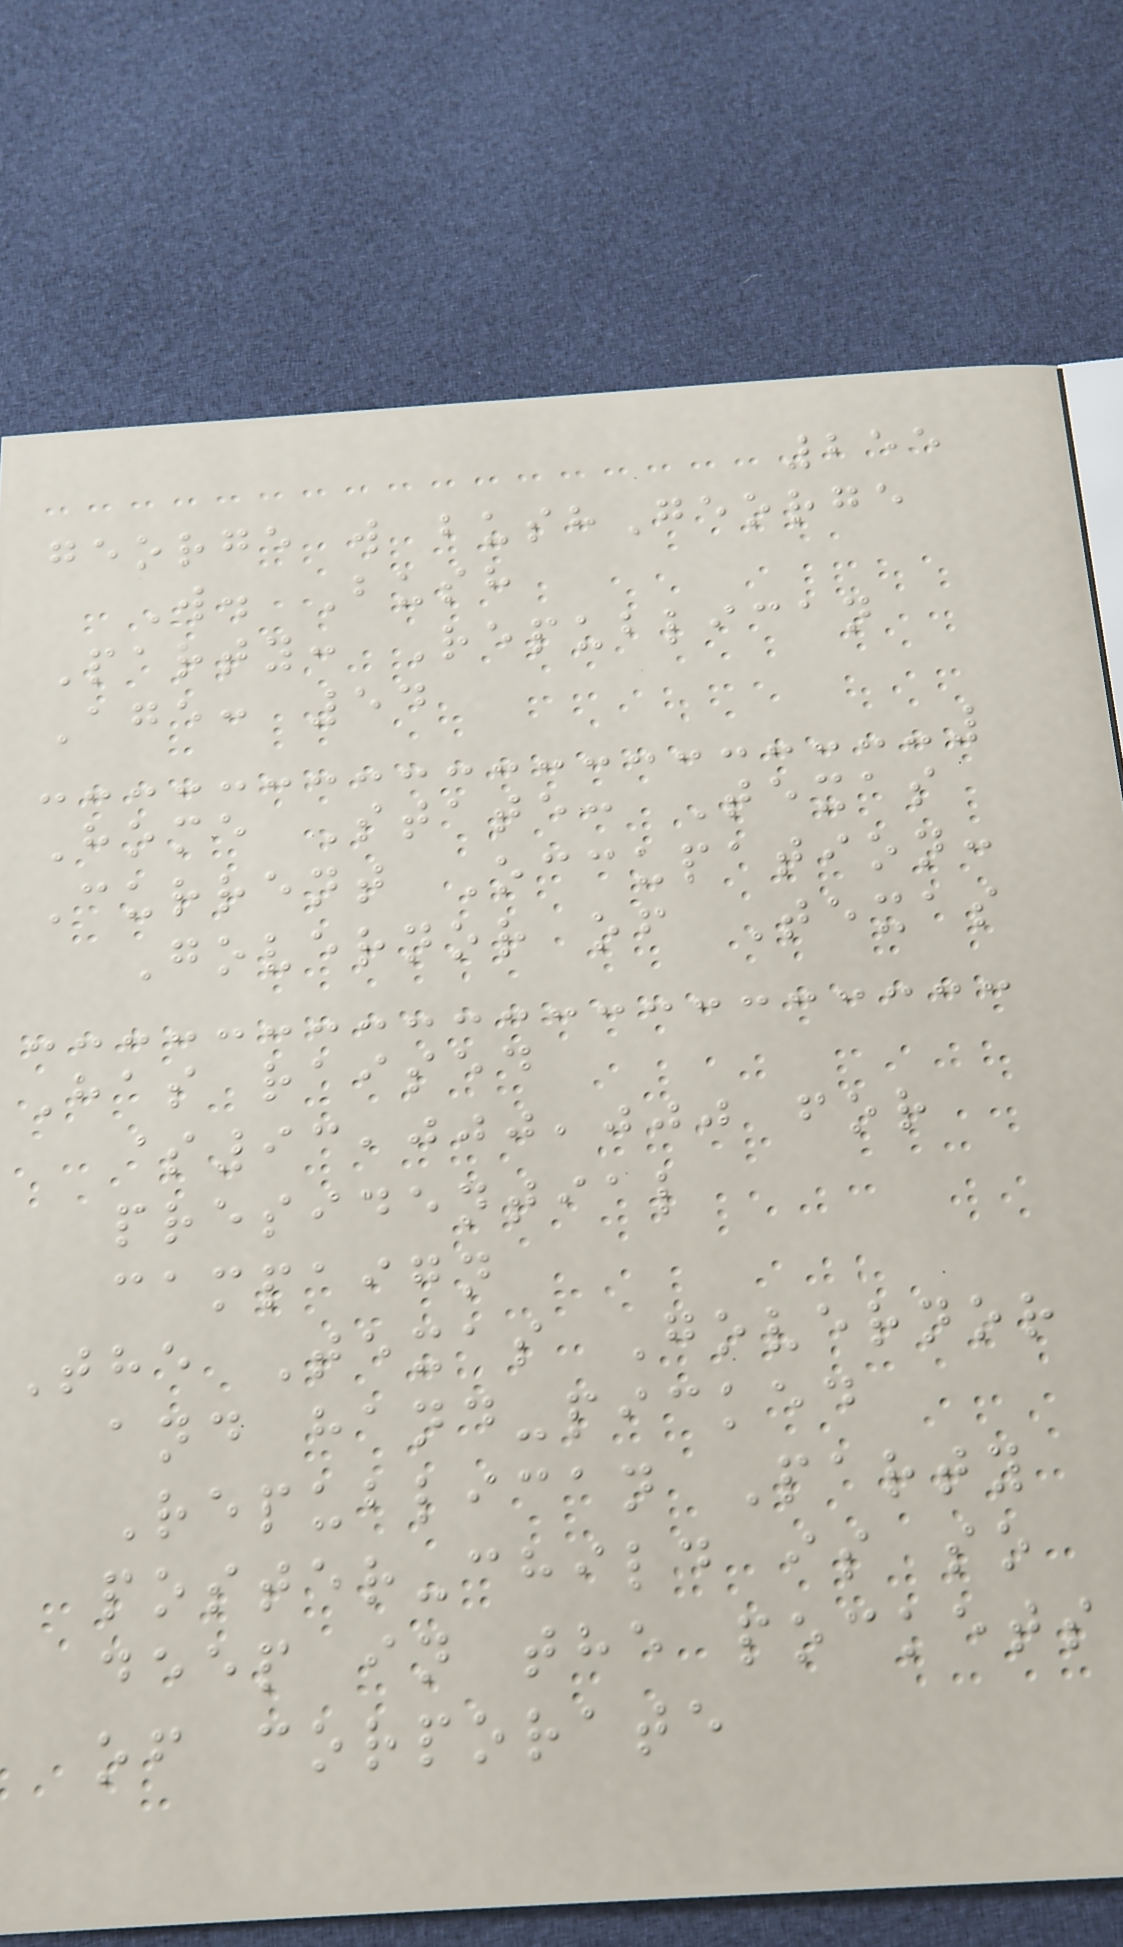255
george w bushGeorge
W. Bush
Party: Republican
Age: 54
Home State: Texas
Current Occupation:
Governor of Texas
Has raised
$93,000,000 for
presidential
campaign
The Texas Governor
and hand-picked
Republican Party
poster-child is so
deep in the pockets
of corporate
